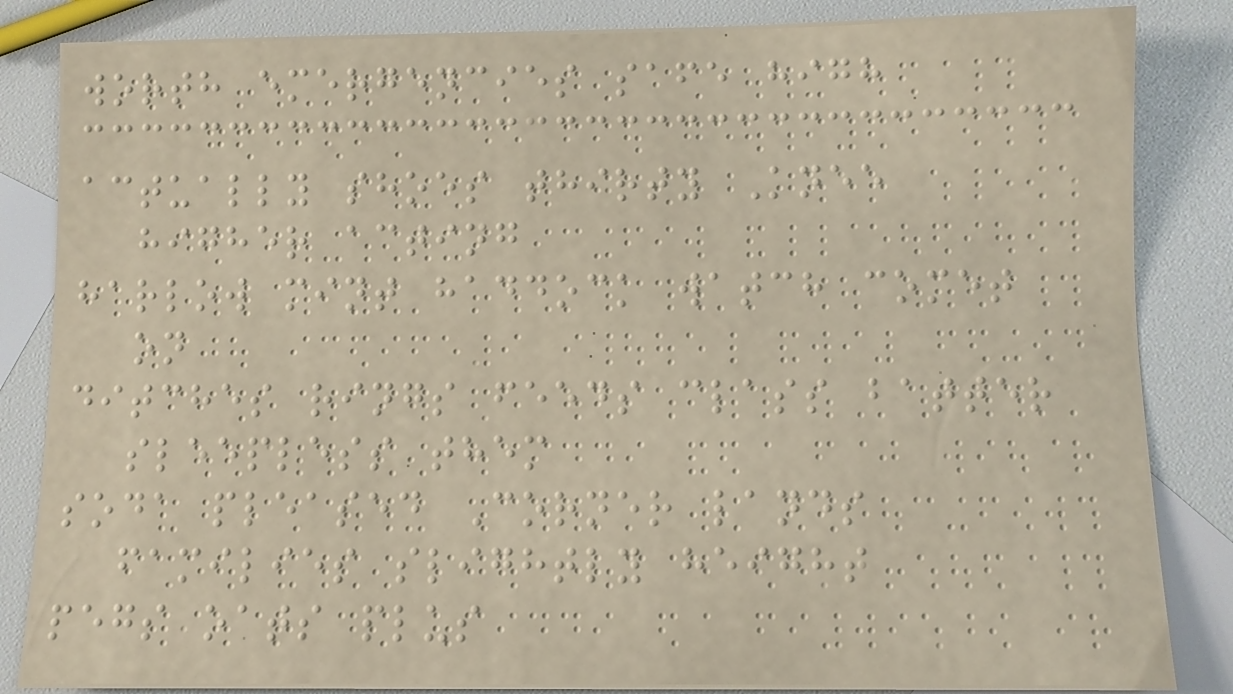worth emergencies safe high
actually shoes thirty Knee
higher acting
harlow mint haddock watch comet
on
ditches rings feeds class batter
sleepless them
soda pleased Corner lands
families slightly height
pegs oats plus
